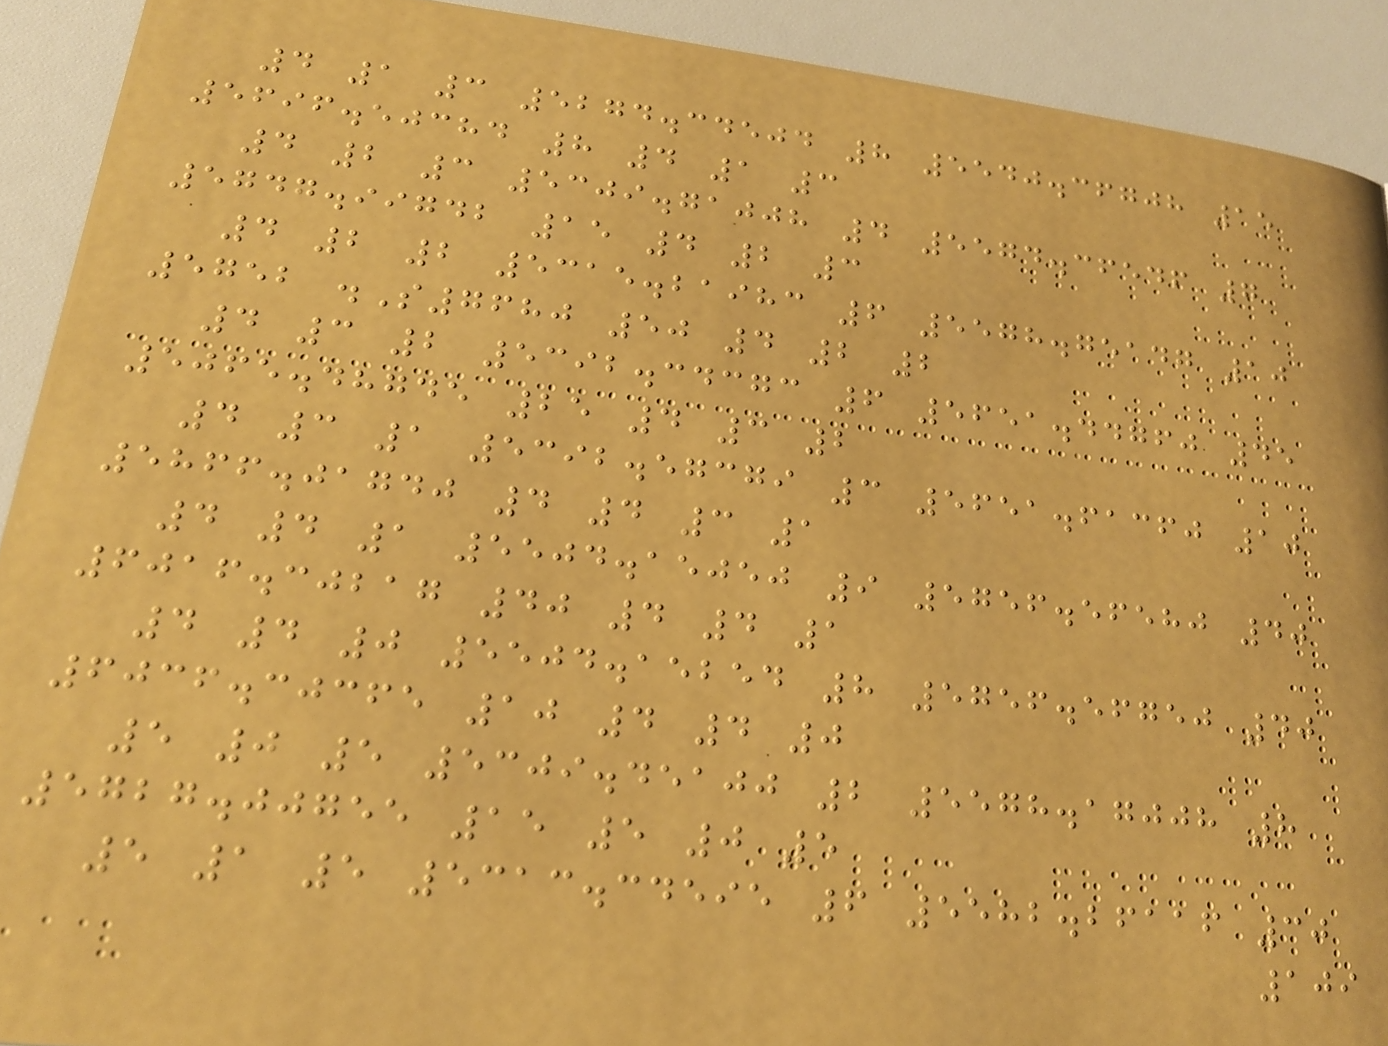4 1 3 5274.34504 8 5540.36708 15
5696.50384 8 4 1 3
4 2 3 5309.71008 4 5574.36546 7
5747.99742 15 4 2 3
4 2 2 5315.21983 6 5578.75147 10
5752 .S7680 50 4 2 2
4 3 2 5392.34373 6 5651.44760 45
5065.48745 25 4 3 2
4 3 1 5392.57379 3 5651.61360 10
5866.01740 4 4 3 1
4 4 1 5504.15050 9 5756.56580 40
6016.30217 40 4 4 1
4 4 0 5504.15254 8 5756.56750 40
6036.30365 10 4 4 0
5 0 5 5309.45100 2 5578.17008 8
5727.00755 15 5 0 5
5 1 5 5313.34595 6 5582.26116 30
109
